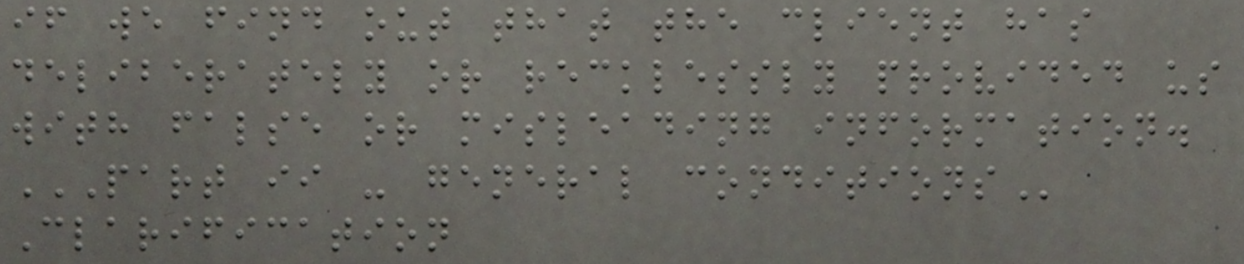if we find out that the client has
deliberately or recklessly provided us
with false or misleading information.
PART II - GENERAL CONDITIONS
Clarification
